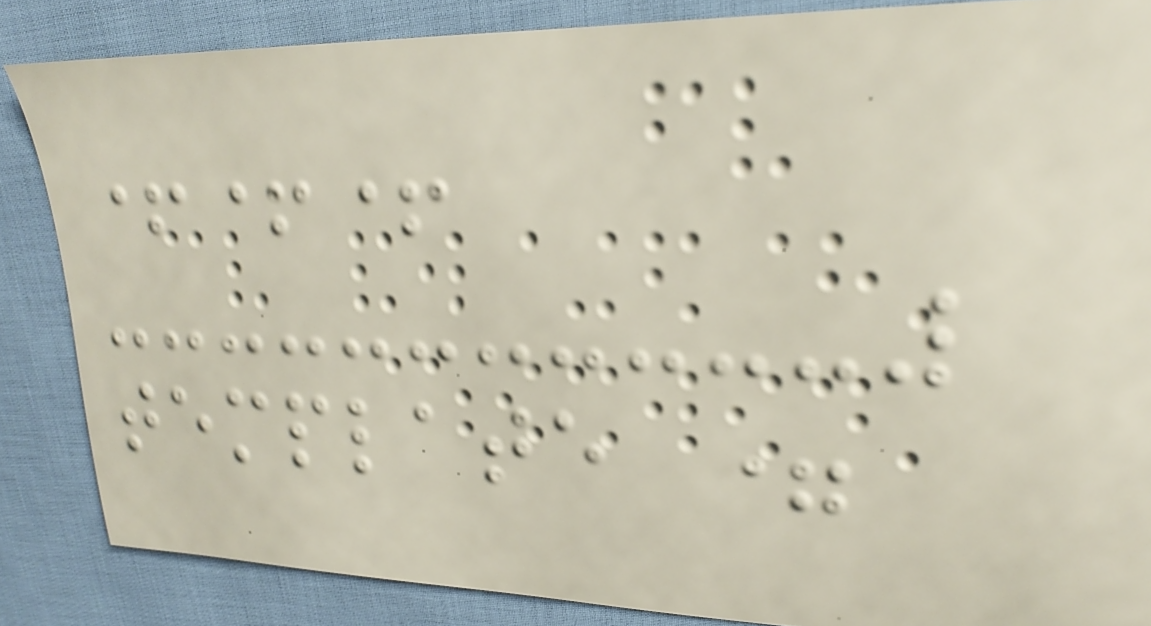+++
template =
